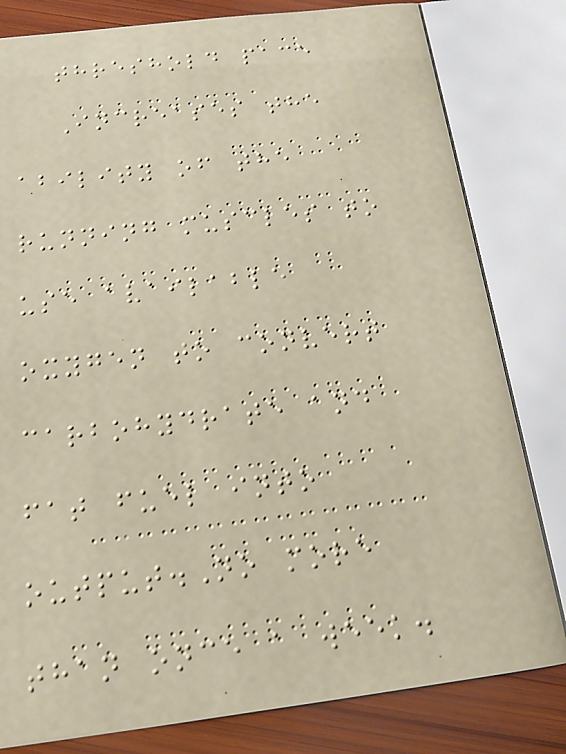threshold pace
Increases the
ability of the
running muscles to
use available
oxygen to convert
carbohydrate and
fat fuel into
output.No more
than once a week.
